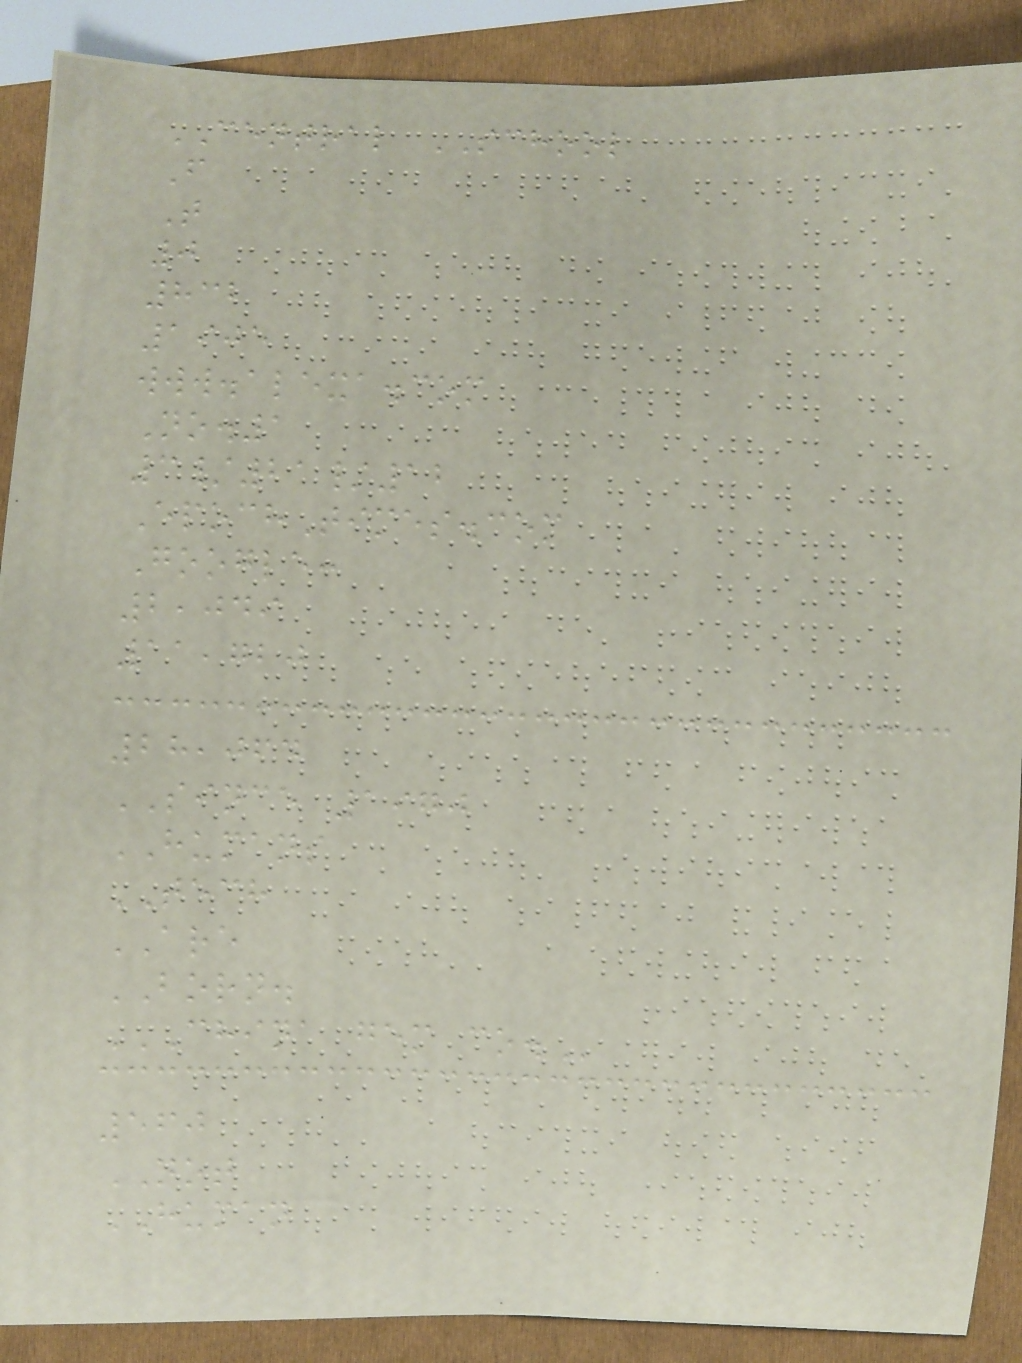CENTRAL SCHOOL
F
T
0
832
1905
www.alexa.com
No.1
3/21/12
EpochTimes.com
Google:
2,049
11,720
28,064
SINCE 1970
HUMANS
TECH
ARE
BORN.
CHINA GEM CO.
560
NOT
HUMAN
